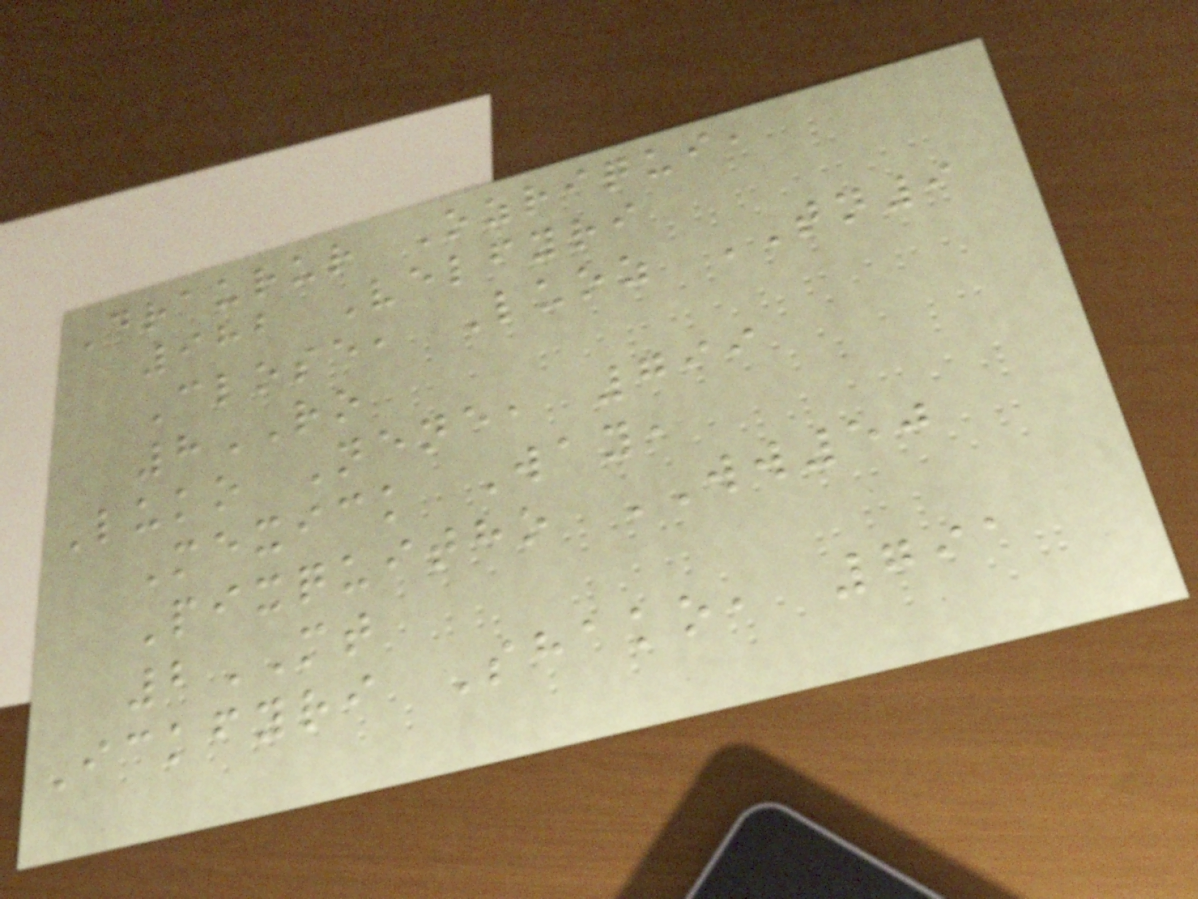Draurur Ozriqui,
982 Velfyri
Close, Luoz TN9
8RO
Luko Nene, 799
Mexick Way,
Pixquitho WW50
2MT
Ickfyri Shako, 791
